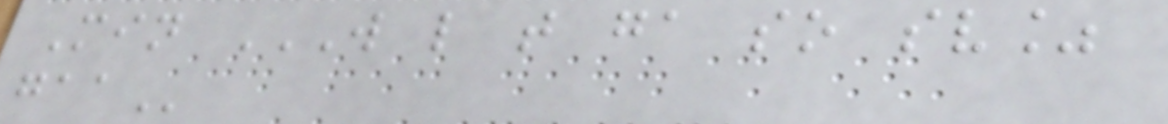Min W L T GA SO SV%
GAA
